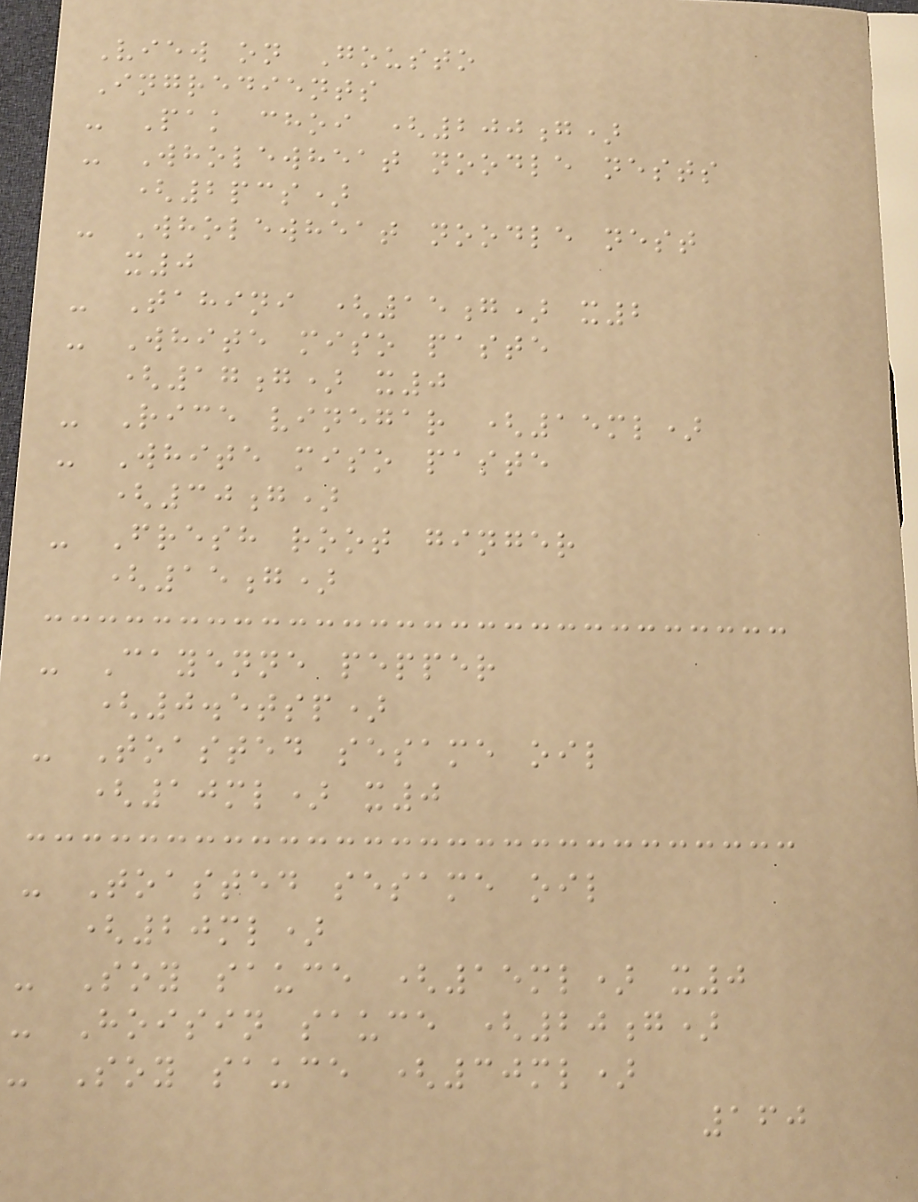View on Gousto
Ingredients
- Pak choi (200g)
- Wholewheat noodle nests
(2pcs)
- Wholewheat noodle nest
x0
- Tahini (15g) x2
- White miso paste
(17g) x0
- Rice vinegar (15ml)
- White miso paste
(30g)
- Fresh root ginger
(15g)
- Cayenne pepper
(0.5tsp)
- Toasted sesame oil
(10ml) x0
- Toasted sesame oil
(20ml)
- Soy sauce (15ml) x0
- Hoisin sauce (20g)
- Soy sauce (30ml)
160
